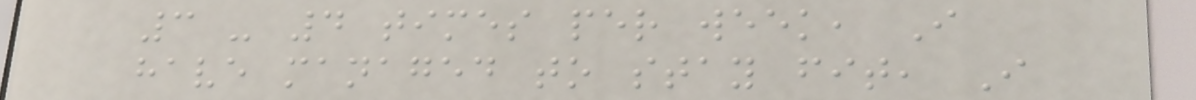3 - 4 times per week, I
have managed to stay fit, I
